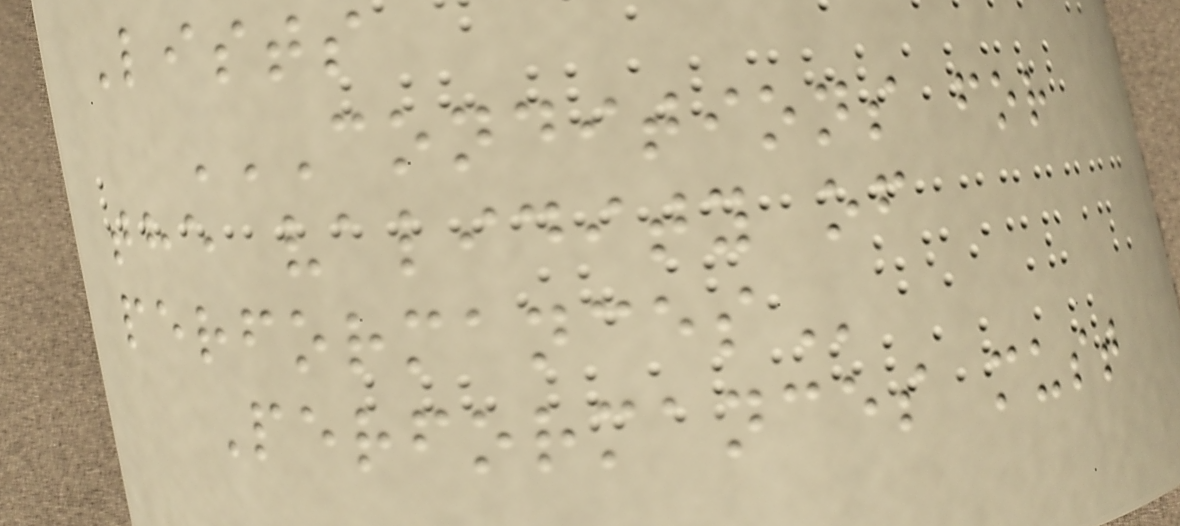Lists
CONDITIONS FOR
THE VALIDITY OF
PERFORMANCES
Performances must
